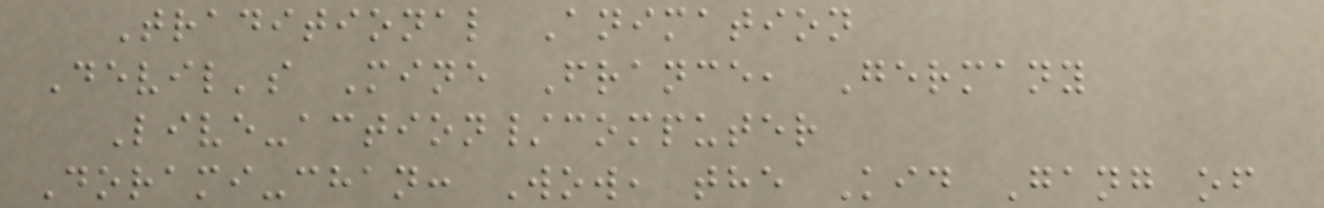Traditional Animation
Devil's Mine France, Germany
Live-action/computer
Dorami-chan: Wow, the Kid Gang of
